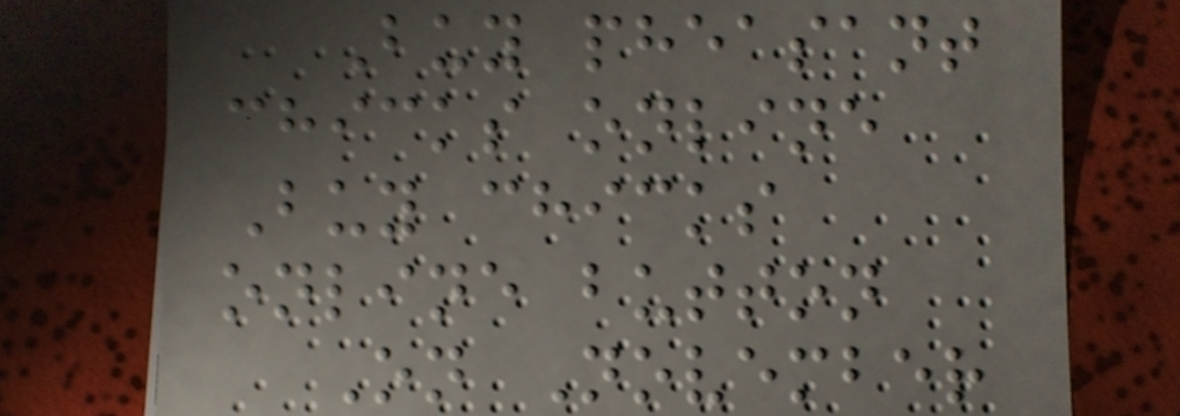Buy pheasant
chicks online
Buy chicks
online button
On November
